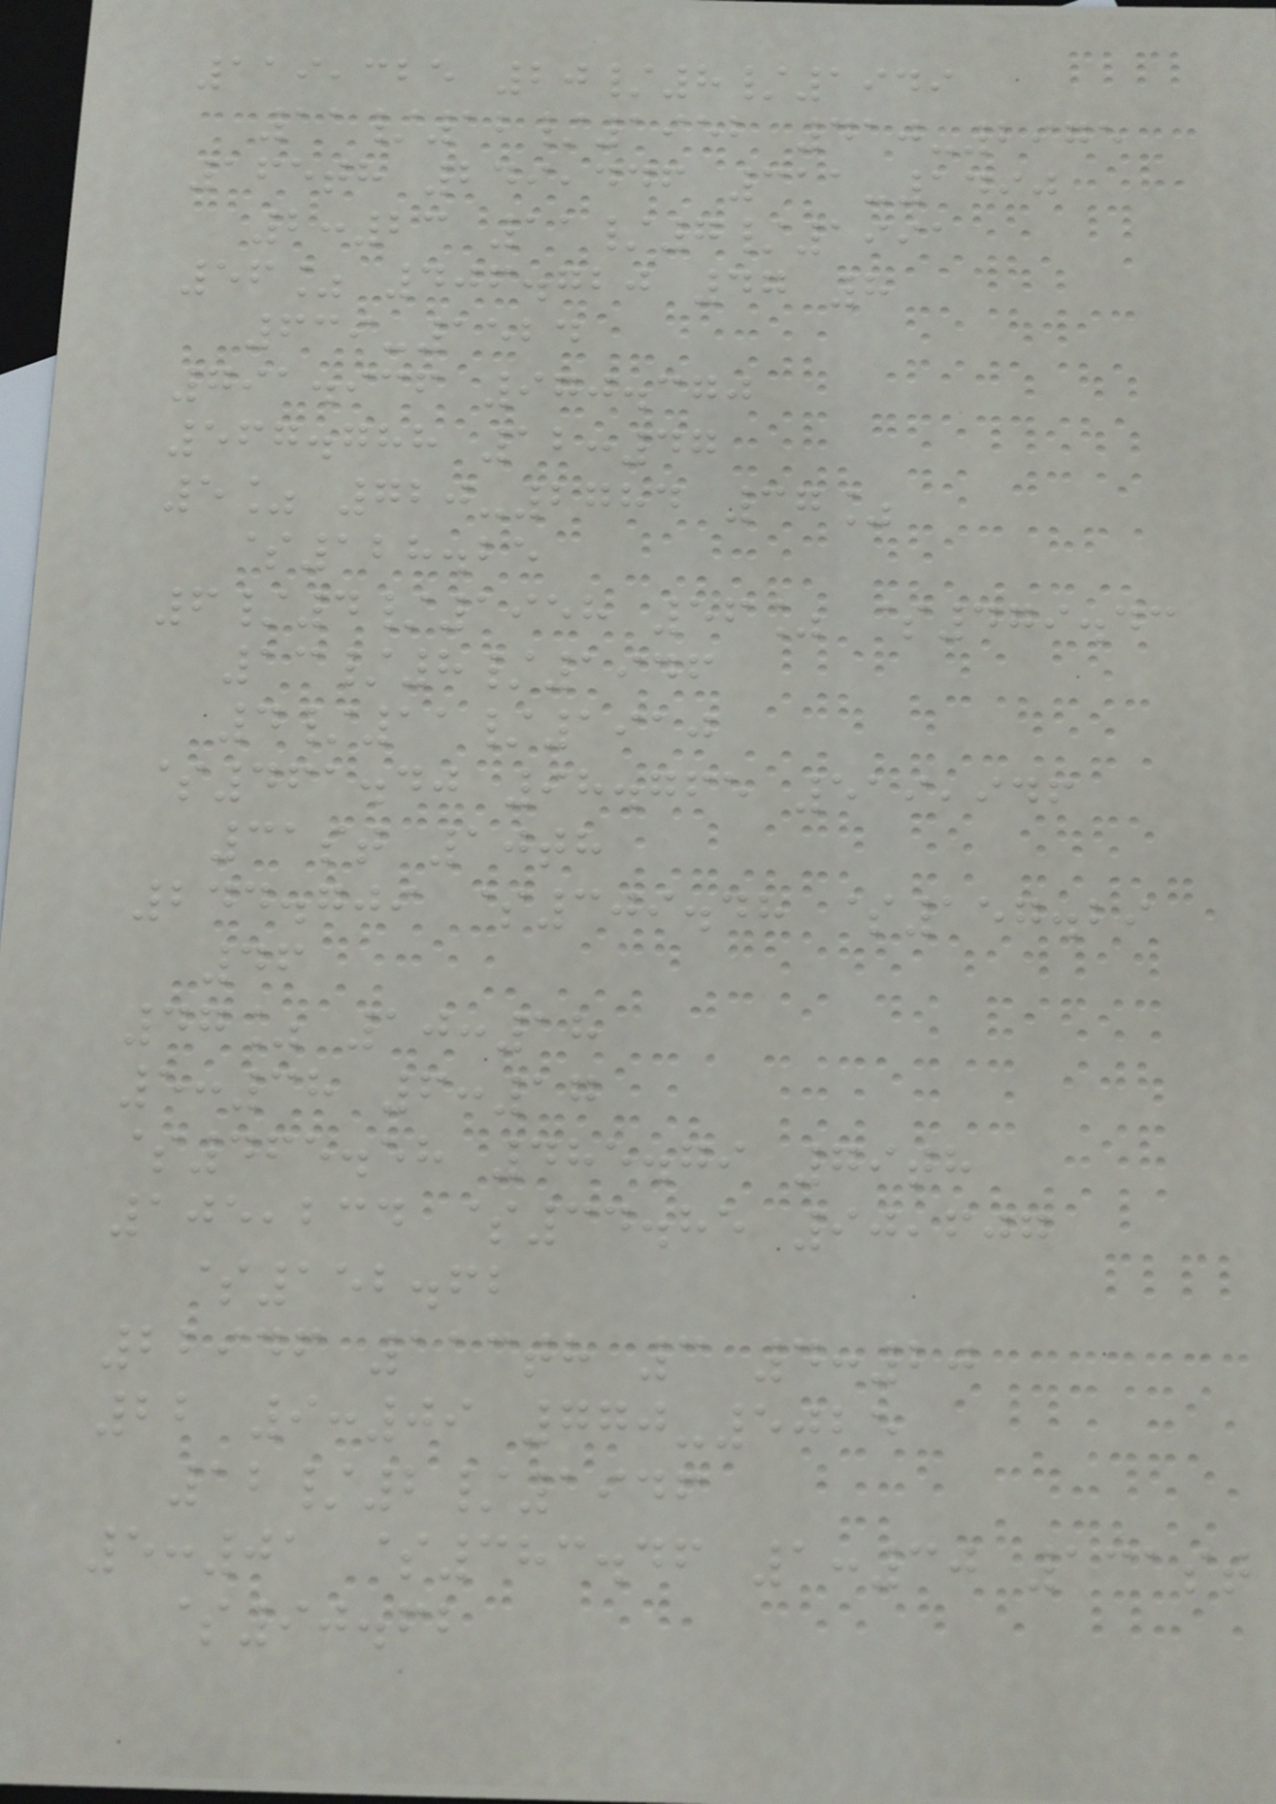119,325 20/8/1949
11/12/1952 410-2975
165th 249,446 311-1490
2:23 11/7/1991
56% 406.720 47 8
639-1524
791.936 970.370
567.788 12:47
5% 720-2784 37%
$128.25
6/4/1958 56% $479.43
13/8/1946
4/11/1910
$461.40 98.765 519,946
31st 10th
244.709 $309.48 $157.29
46
47% 10:18
5:38 6:17
$465.58 485.79 79th
105,234 $34.85 90,607
$152.62
22946 113th 3 4:20
22 9:09 770-5025
12/2/1946
5:01 $383.46 1:30 131st
$90.62
